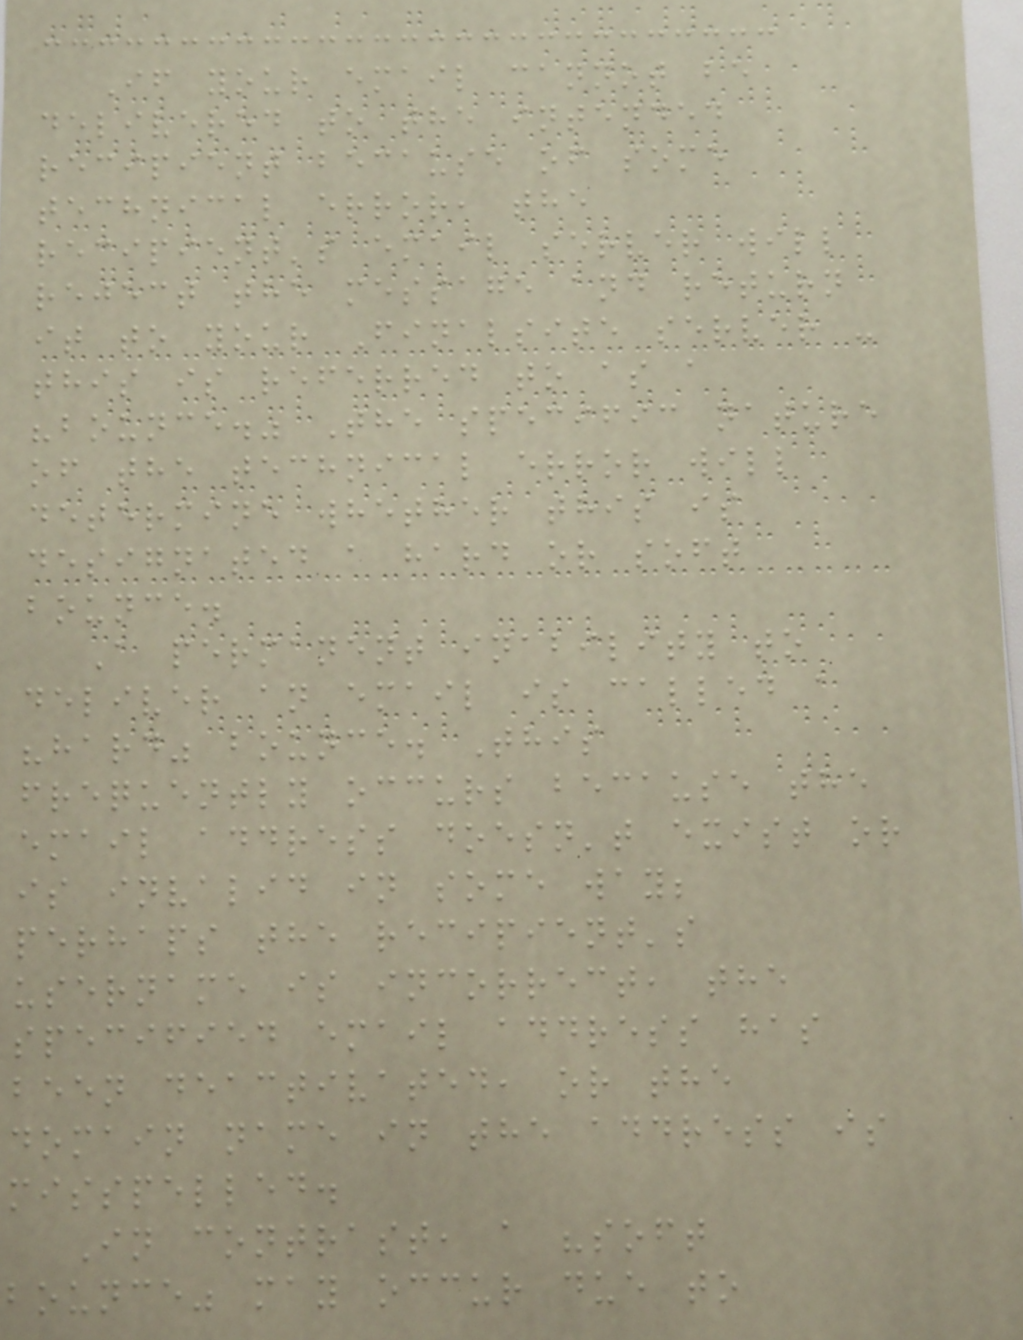If your email cannot be
delivered to the intended
recipient because of some
technical error, the
recipient's email server will
reject the message and return
it to your Finalsite server -
this is referred to as a
"bounce." The specific nature
of the technical error will
determine whether this is
designated a hard or soft
bounce.
A permanent inability to
deliver an email is called a
"hard" bounce. This
frequently occurs because the
email address doesn't exist or
is invalid in some way;
perhaps the recipient's
username is incorrect, the
specified email address has
been deactivated, or the
domain name in the address is
misspelled.
In contrast, a "soft
bounce" may occur due to
